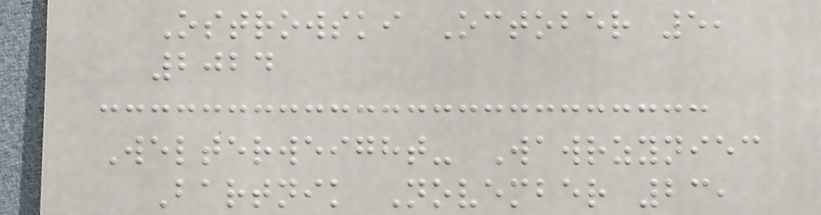Ostrowski October 5,
2024
Welterweight- Wawrzyniec
Bartnik November 23,
